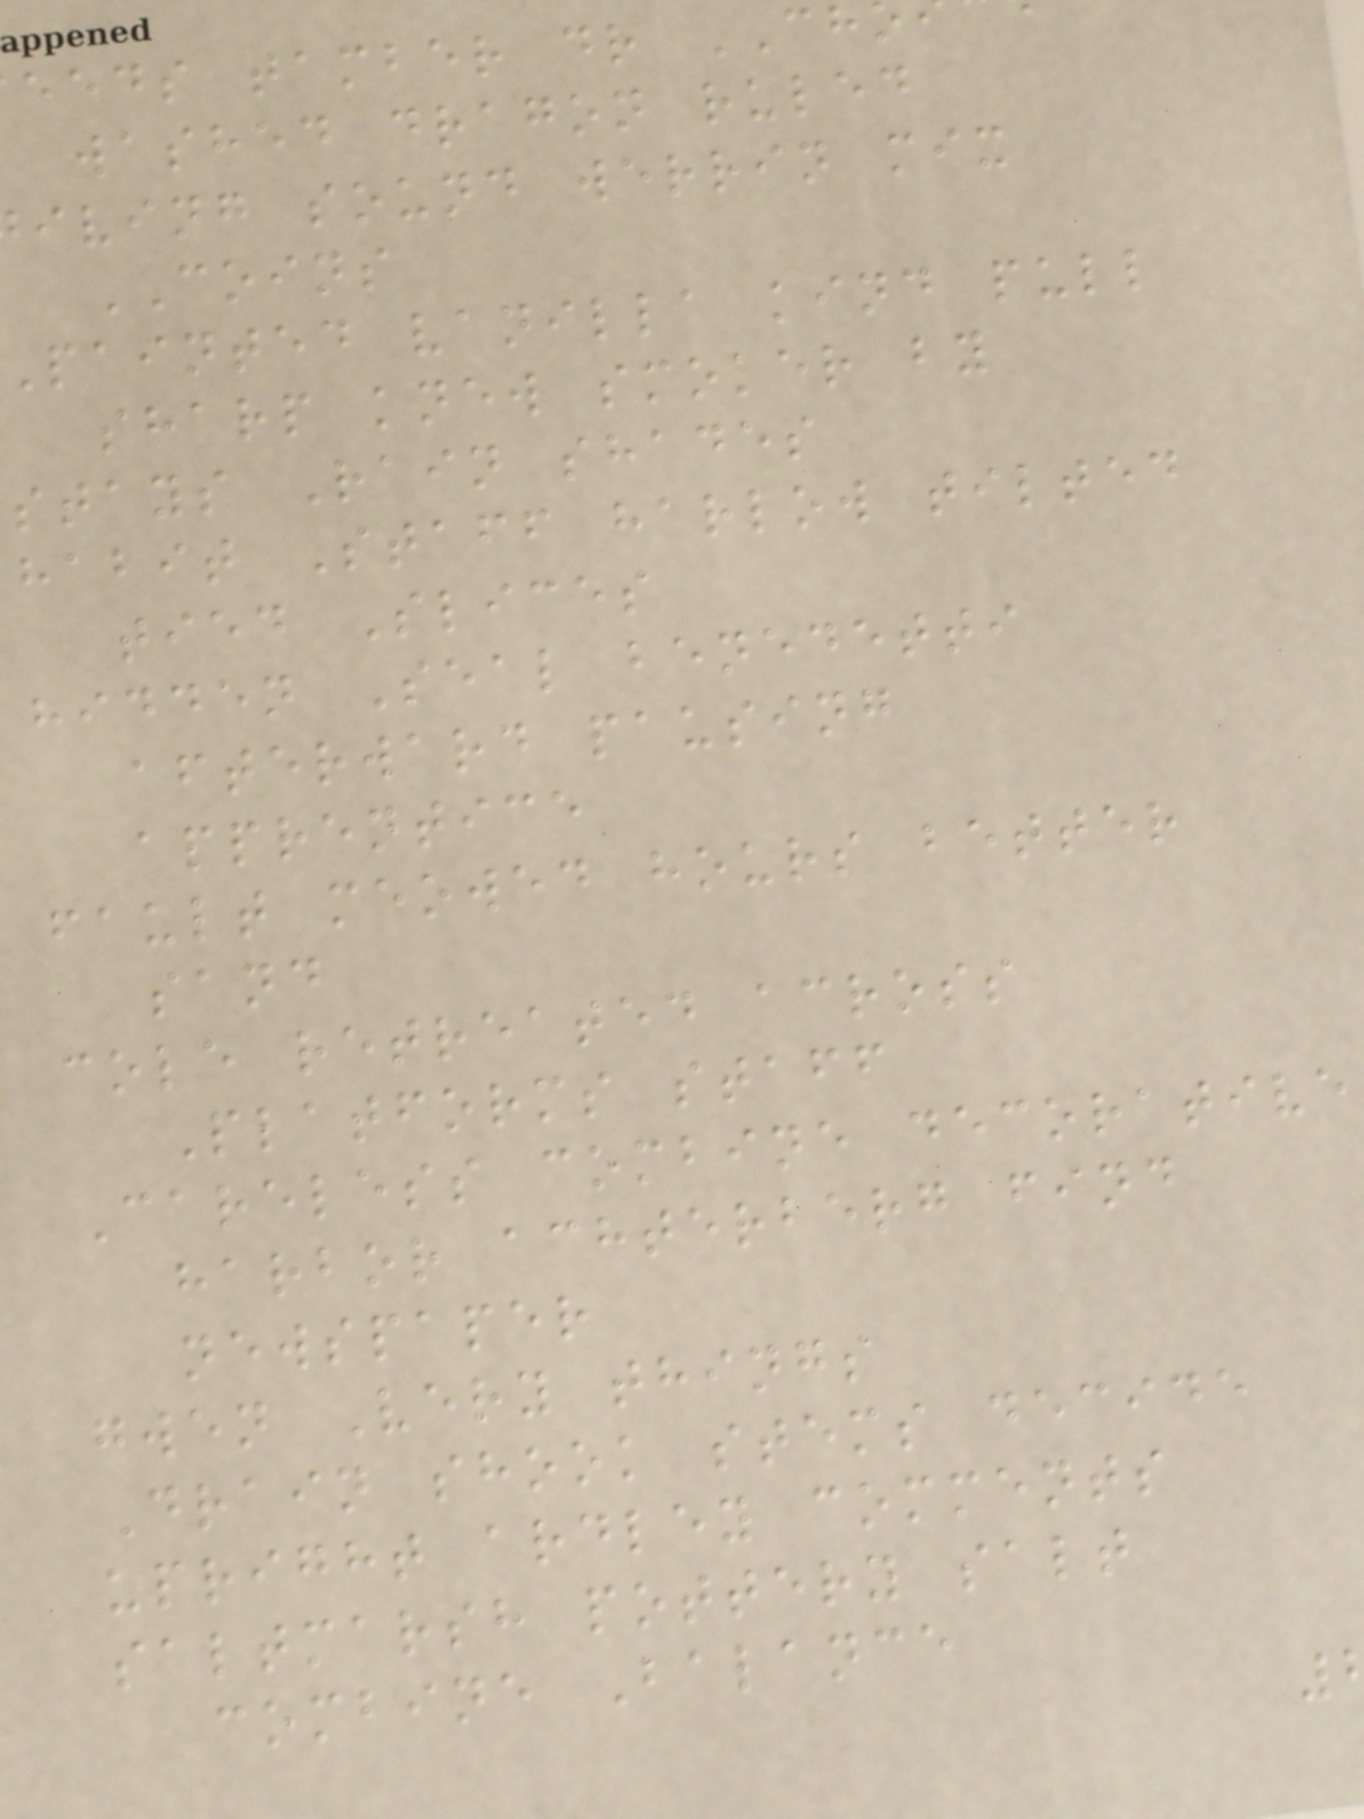eeds tamber dr CH
washed dragon ruled
iving sound werrin mix
COINS
Painted vanilla kind pull
sharp knew smoker by
stays Rain shades
habit Staff harlow tilted
tied Slices
hidden Seal benedetti
afterward pausing
apprentice
fault meowed hours better
sand
cole retreated across
Platforms staff
Careless combine decorative
harbor achterberg find
newspaper
gwen Very things
Drain shook stems decide
upright ardley comments
saltmarsh pottery salt
combine Balance
